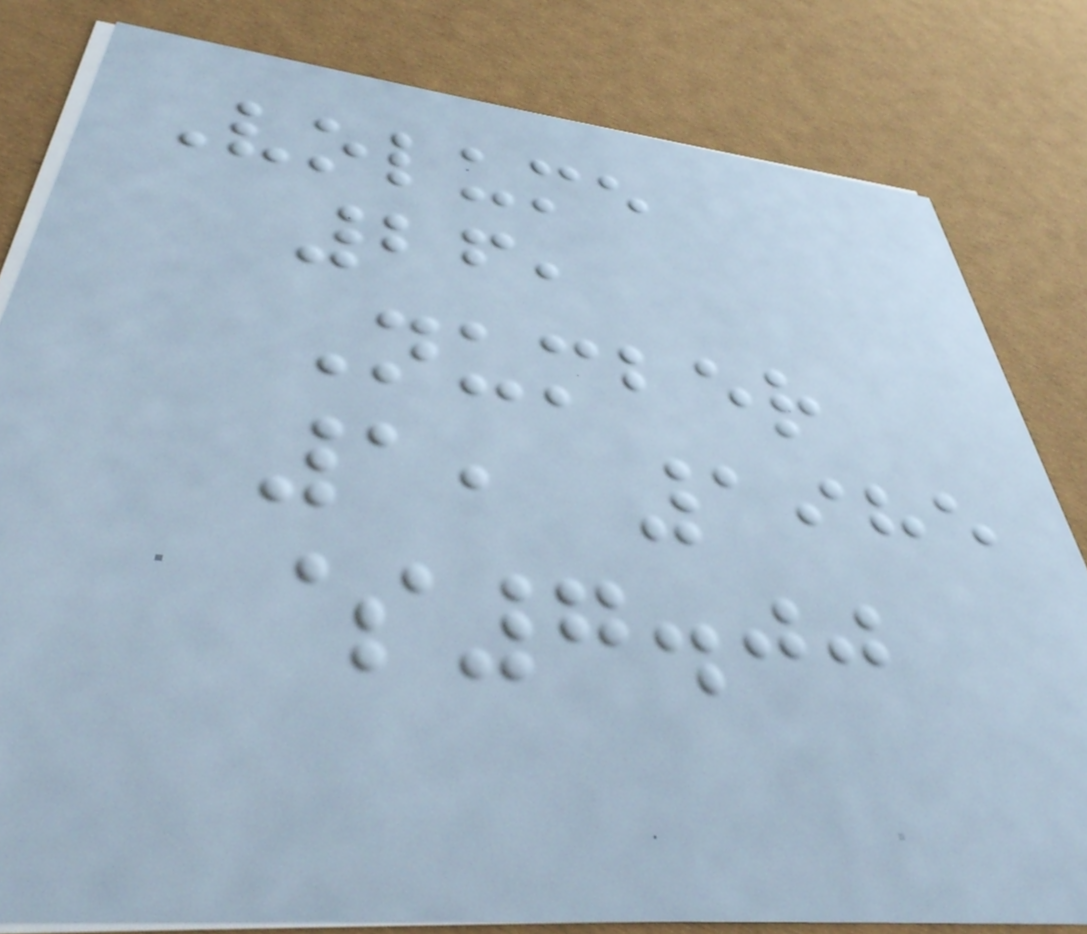Volume
26,
Number
1, 1985
$7.00
